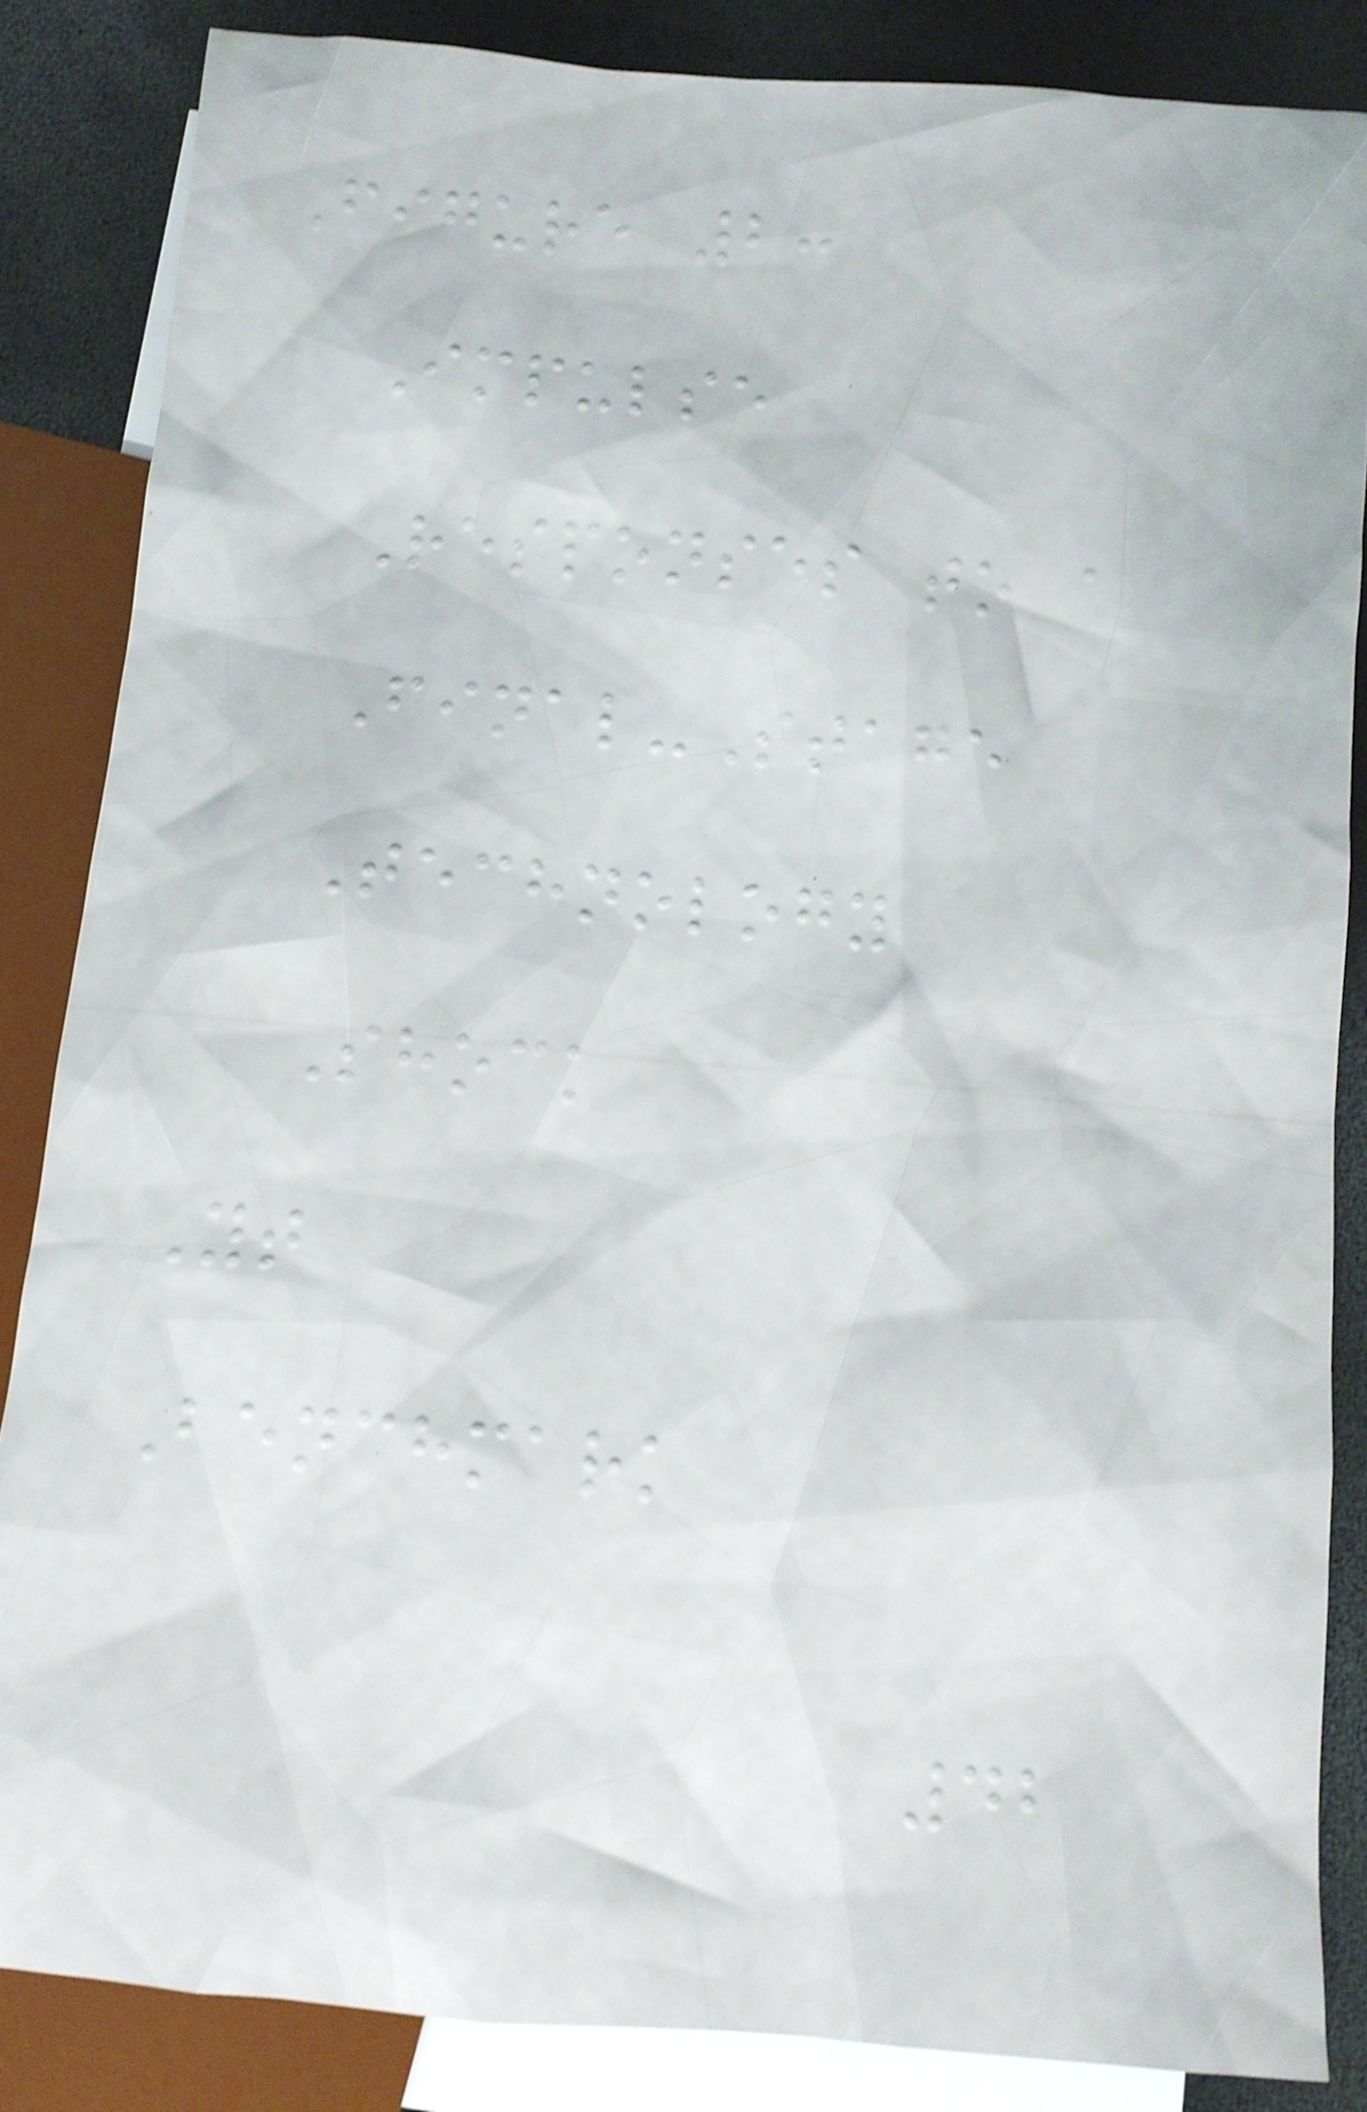Figure 2:
Impulse
Responses to a
Final-Stage
Technology
Shock
Yt
Benchmark
42
